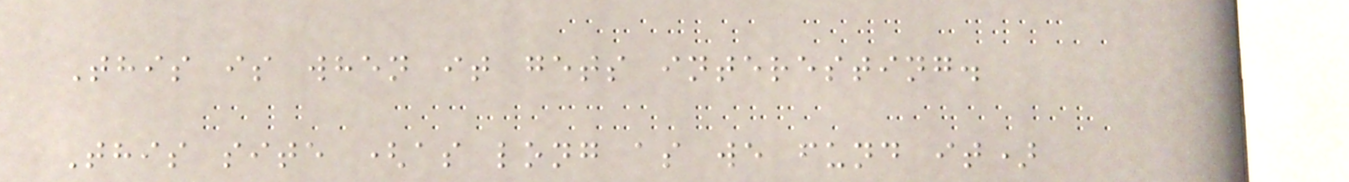This is when it gets interesting.
This site (as long as we fund it)
